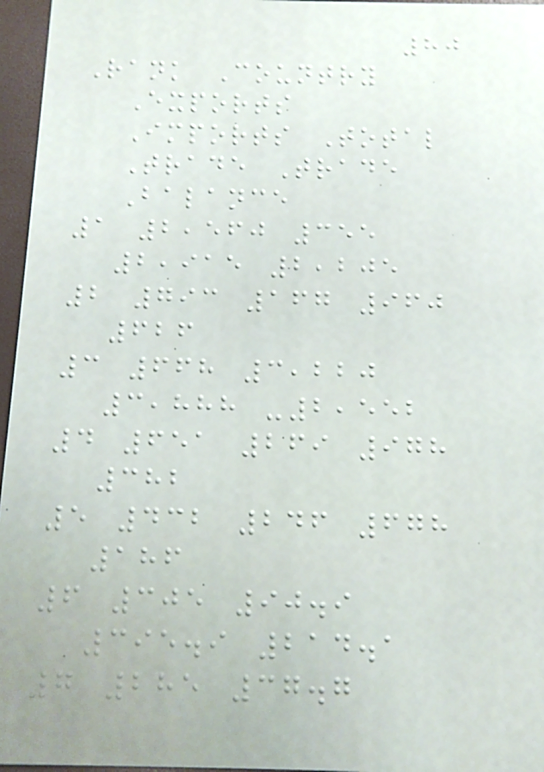80
Rank Country
Exports
Imports Total
Trade Trade
Balance
1 2,560 355
2,915 2,205
2 793 167 960
626
3 668 3,220
3,888 -2,552
4 651 269 978
382
5 432 246 678
186
6 305 90.9
395.9 214.1
7 285 37.7
